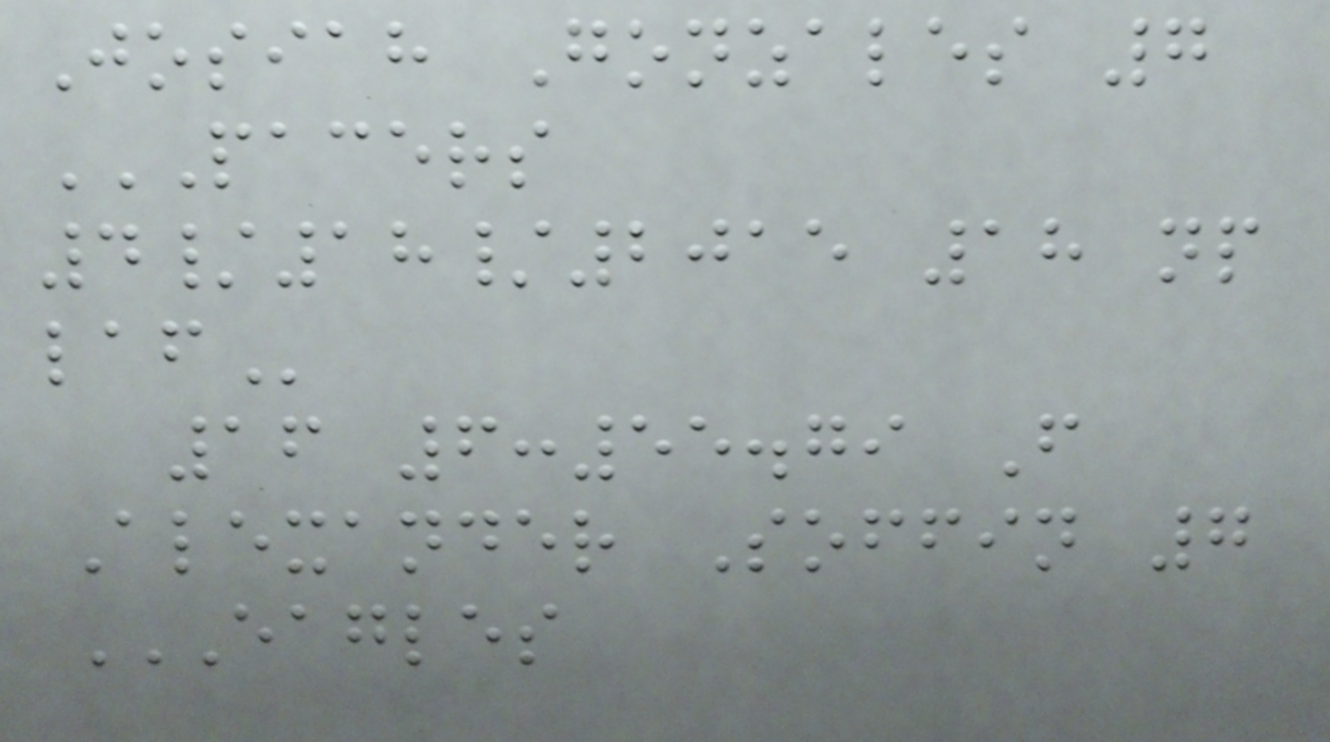Josiah Gonzales 7
PACERS
4/18/2015 18 NP
LAF
16 6:55.79 F
Alexander Soffin 7
EAGLES
